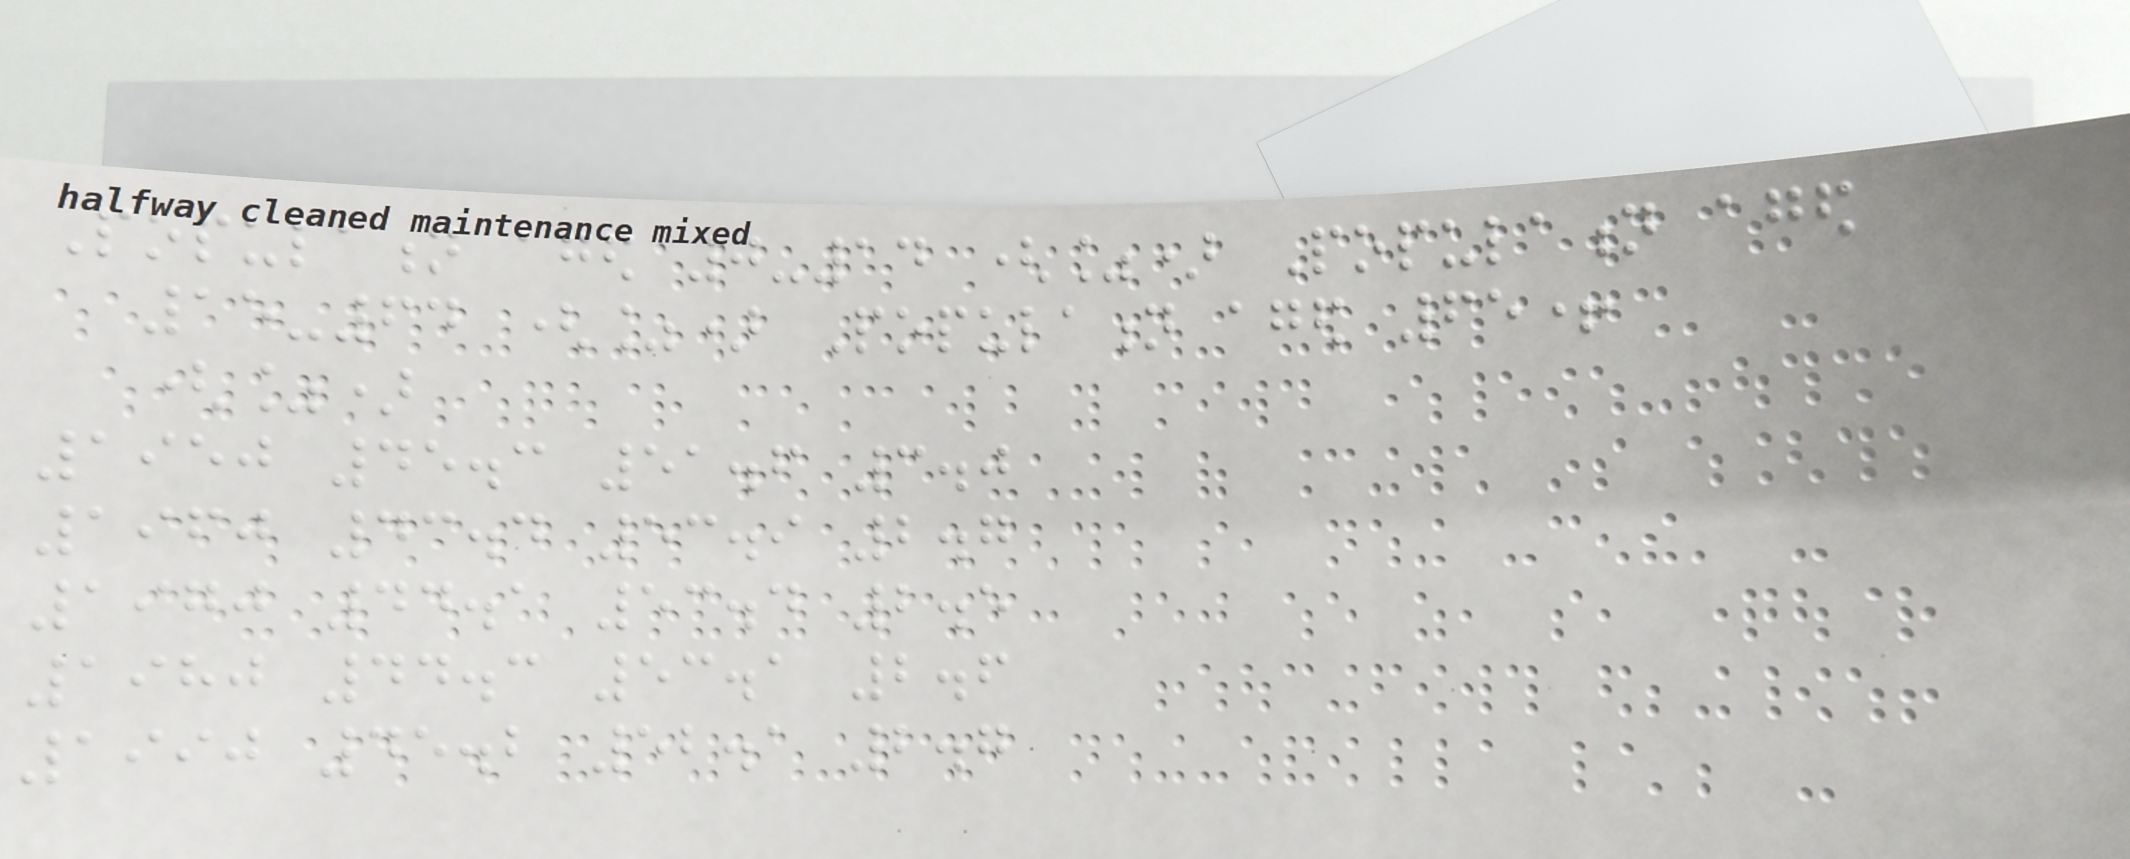Population aged 0-14 (%) Population aged
15-64 (%) Population aged 65+
(%)
1950 45.3 51.6 3.0
1960 43.4 53.9 2.7
1970 44.1 53.4 2.5
1980 44.3 53.1 2.6
1990 45.2 52.1 2.7
